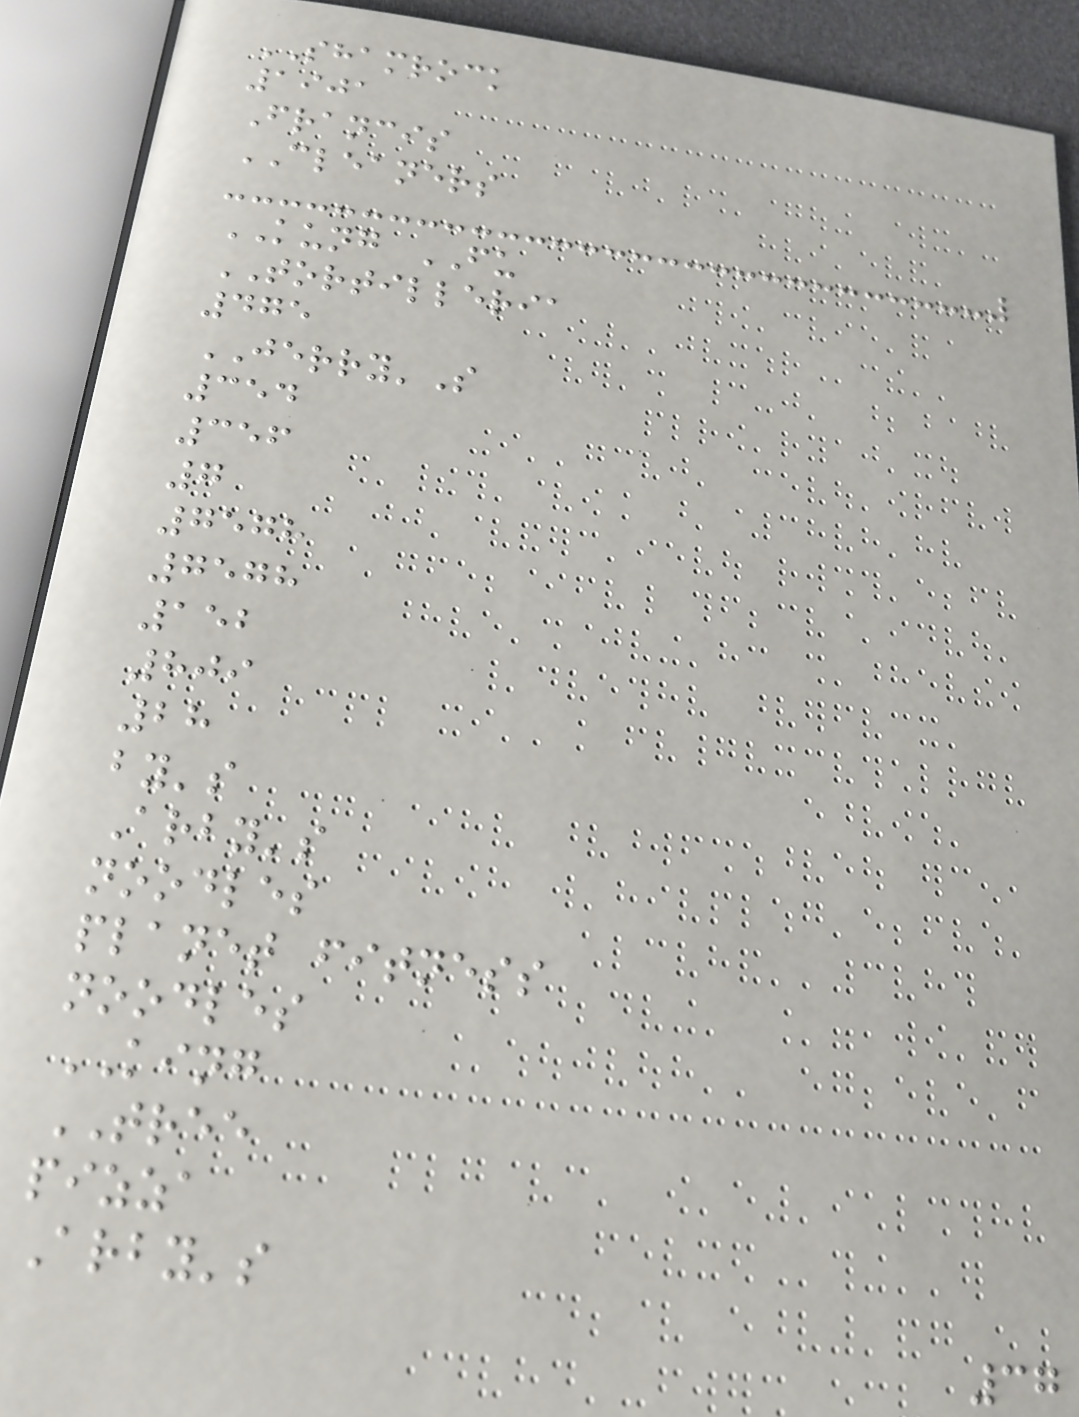SHAMROCK
1901
Francis
CLEANERS
KUNG FU
TORTILLERIA
475
JERRY'S
354
356
7
7578
7578
152
809
28
by's
Arby's
noodles
planet fitness
noodles
KING
TREE
pizza
Arby's
37
